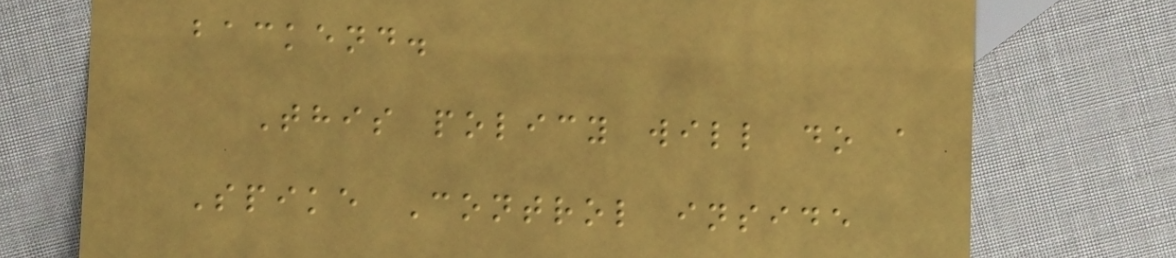backend.
This policy will do a
Spike Control inside
